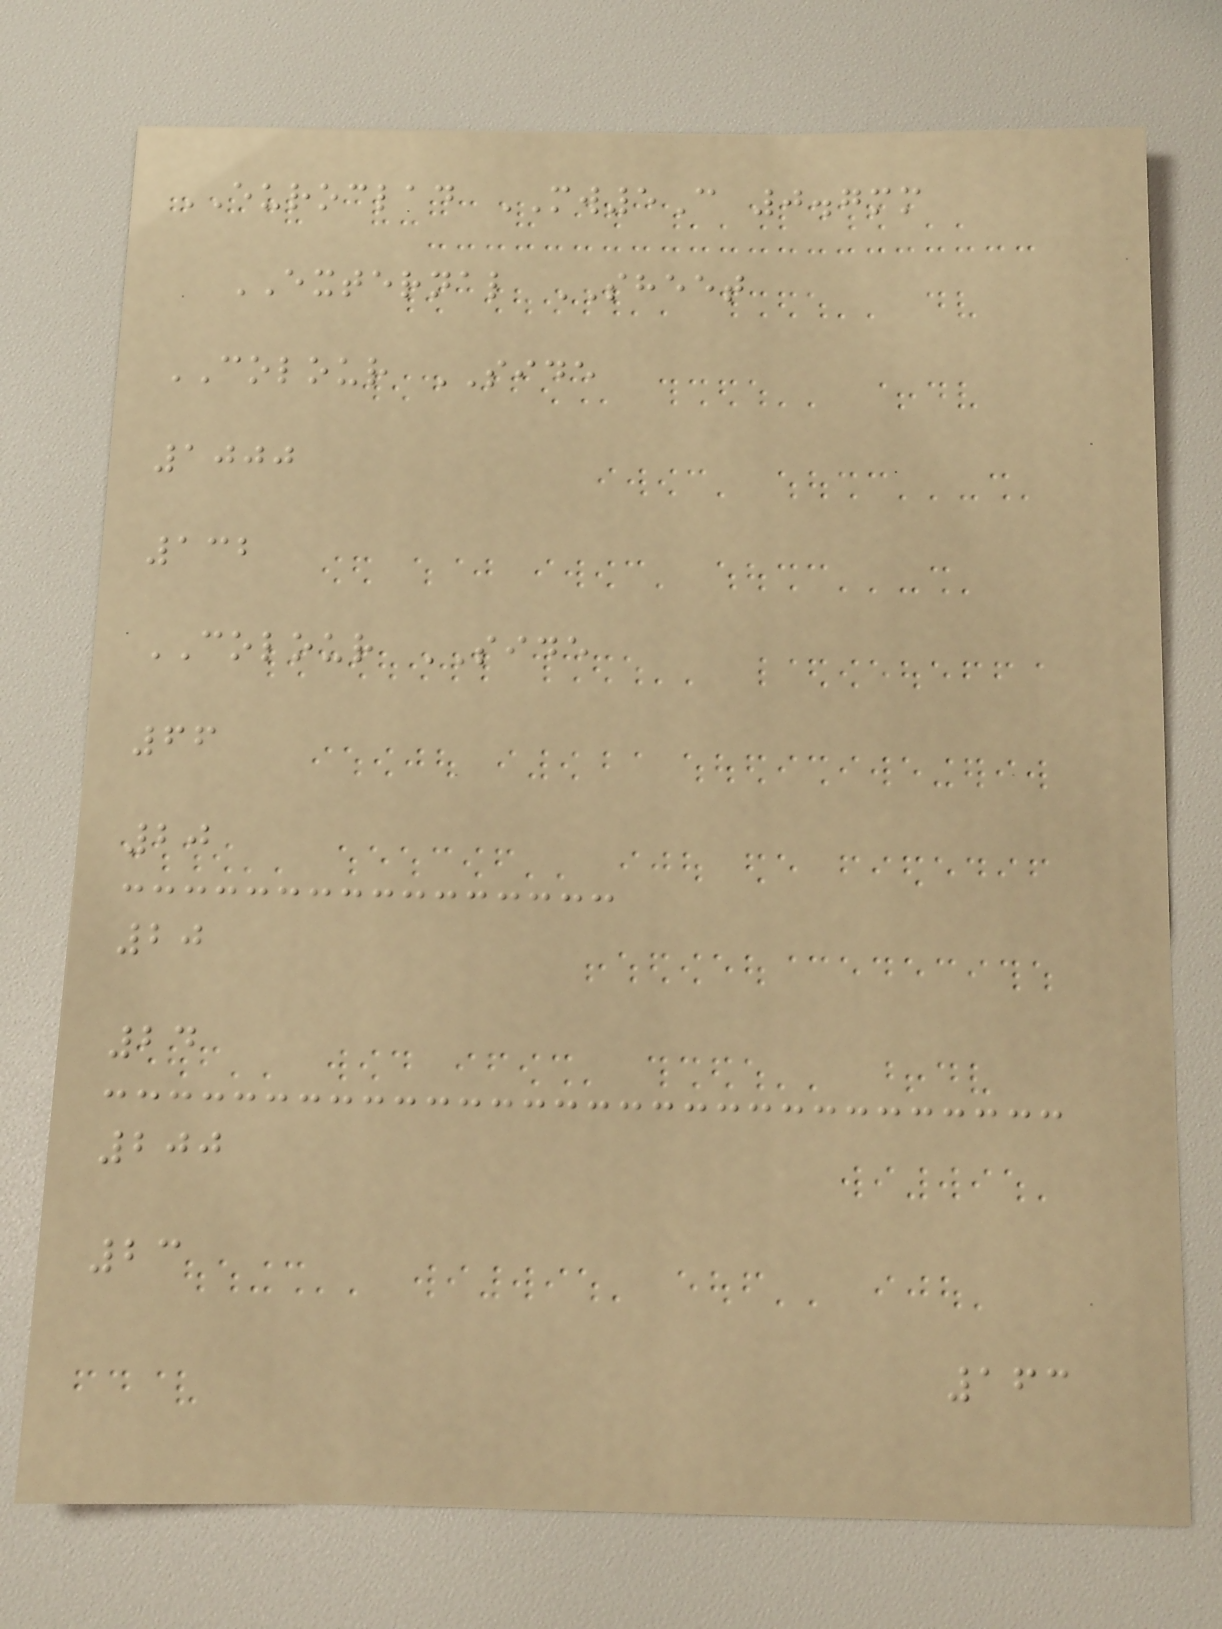EUROCLAD MW5C 0.7mm
EXTERNAL SHEET
COLOUR SIDE
1000
132
COLOUR SIDE
66
20
20
24
200
23
163
